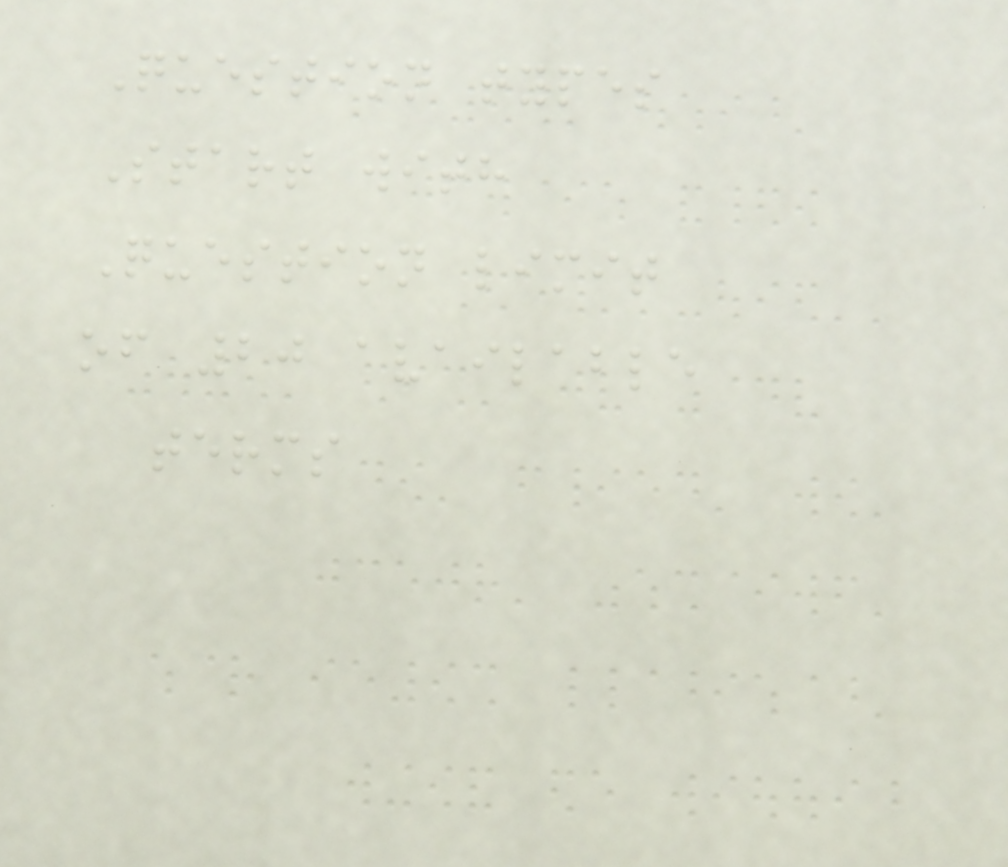Question types
Start with
Question limit
of 20 available
terms
